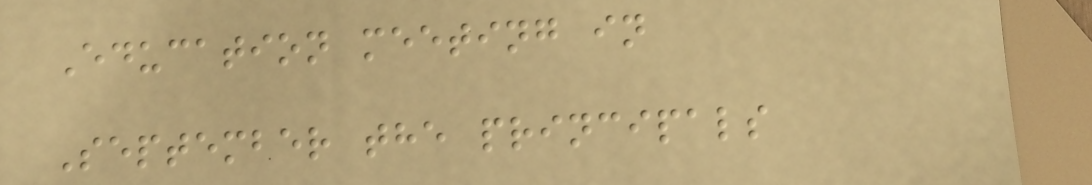Education meeting in
September the principals
